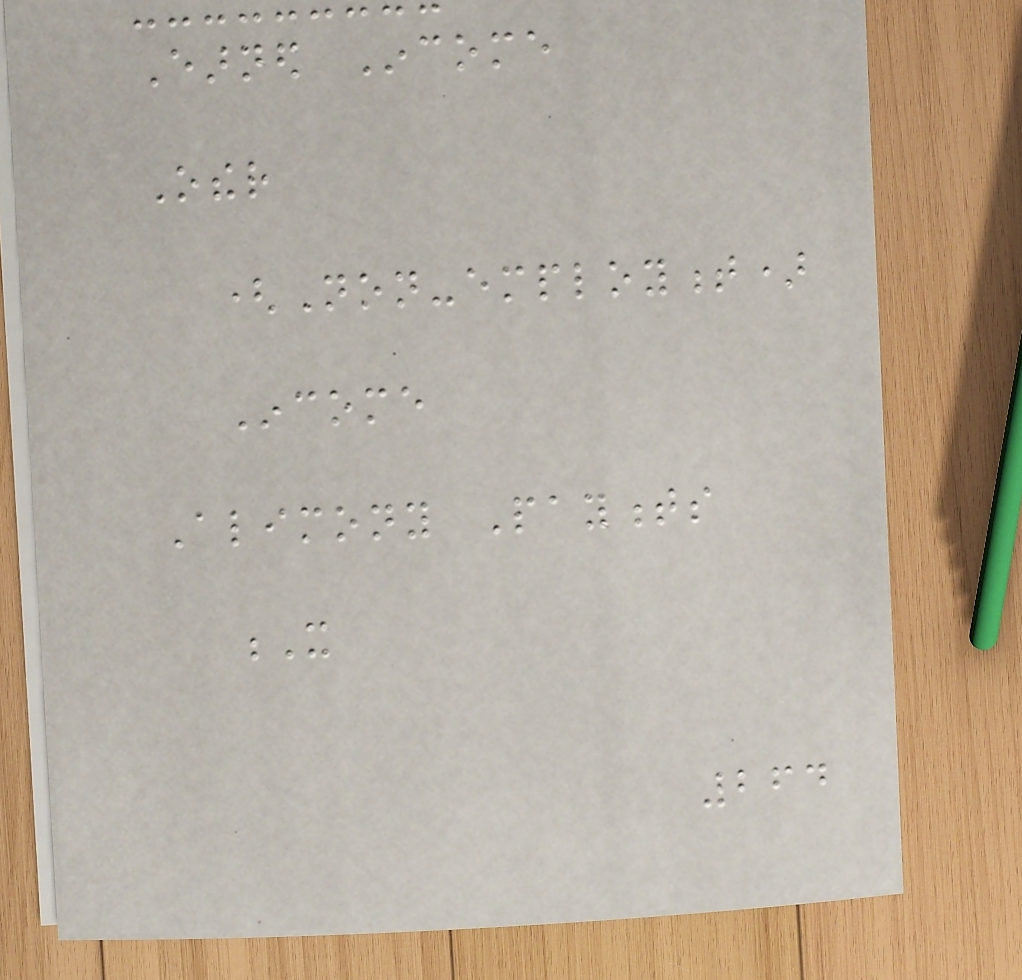Earned Income
Other
(Non-employment)
Income
Alimony Payments
X
264
